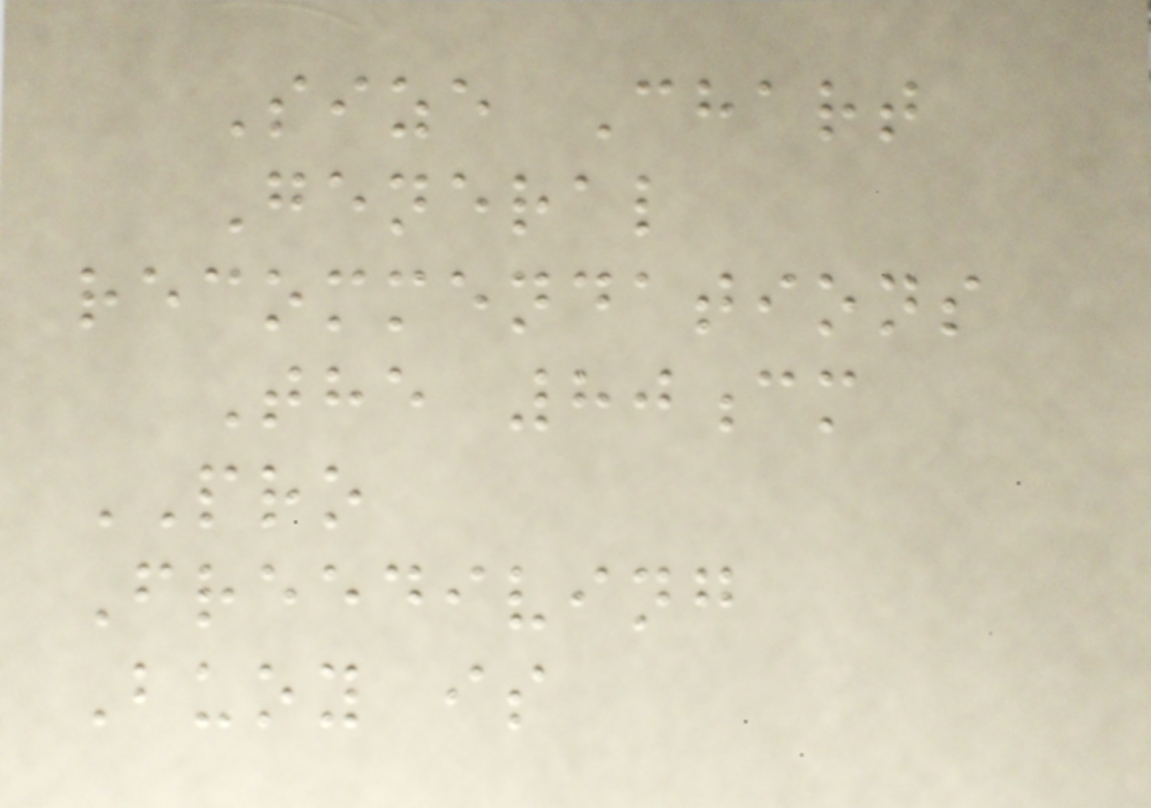Size Chart
General
recommendations
The 80cm
PRO
Freediving
Buoy is
